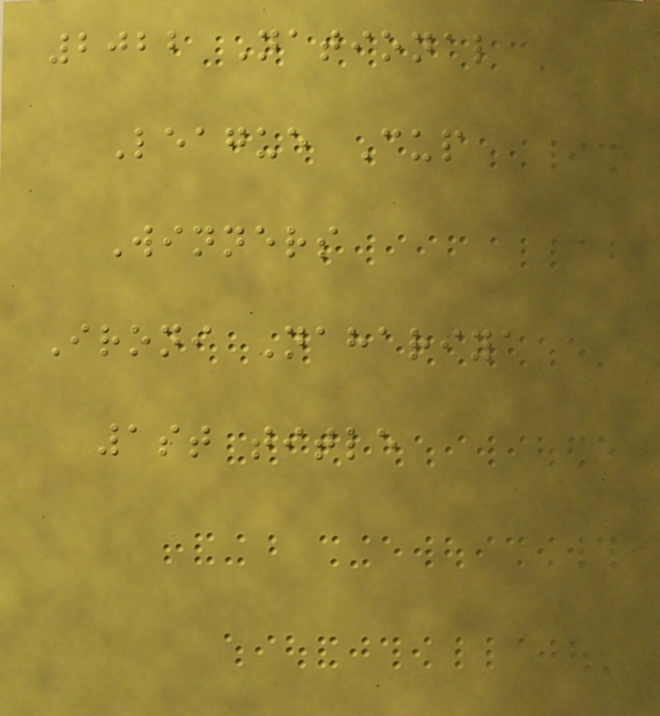2022 National
League Cup
Winners
Ironi Nahariya
1st title
